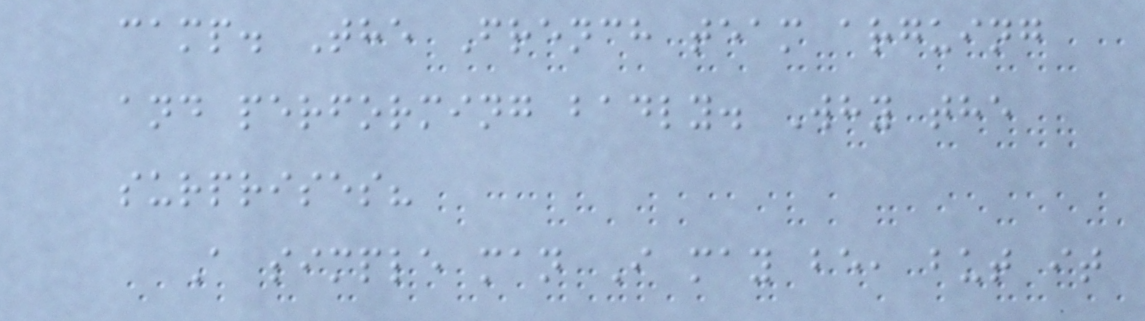camp. The French team arguing
and performing badly. Why the
surprises?
A simple man I may be, but it
